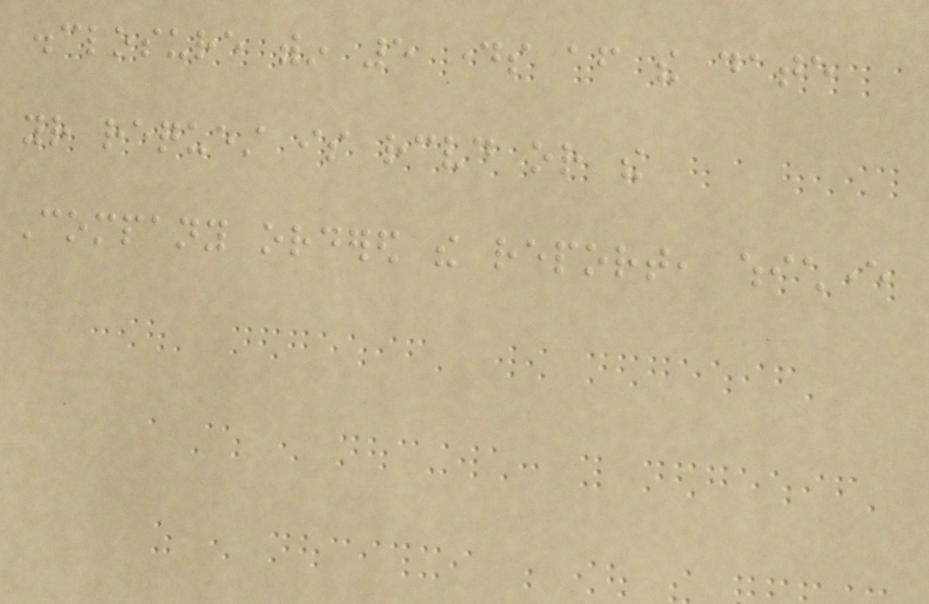disclosure within 5 days after the date
your request is received or the
Company ordered the report, whichever
